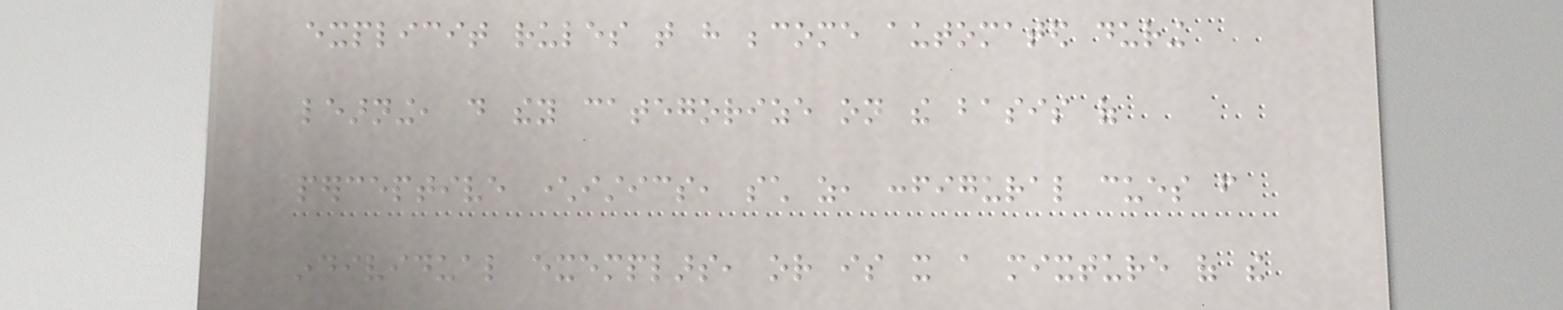explicit rules that have become automated during
learning, do they categorize on the basis of
perceptive characteristics, such as, configural cues from
individual exemplars, or is it a mixture of the
